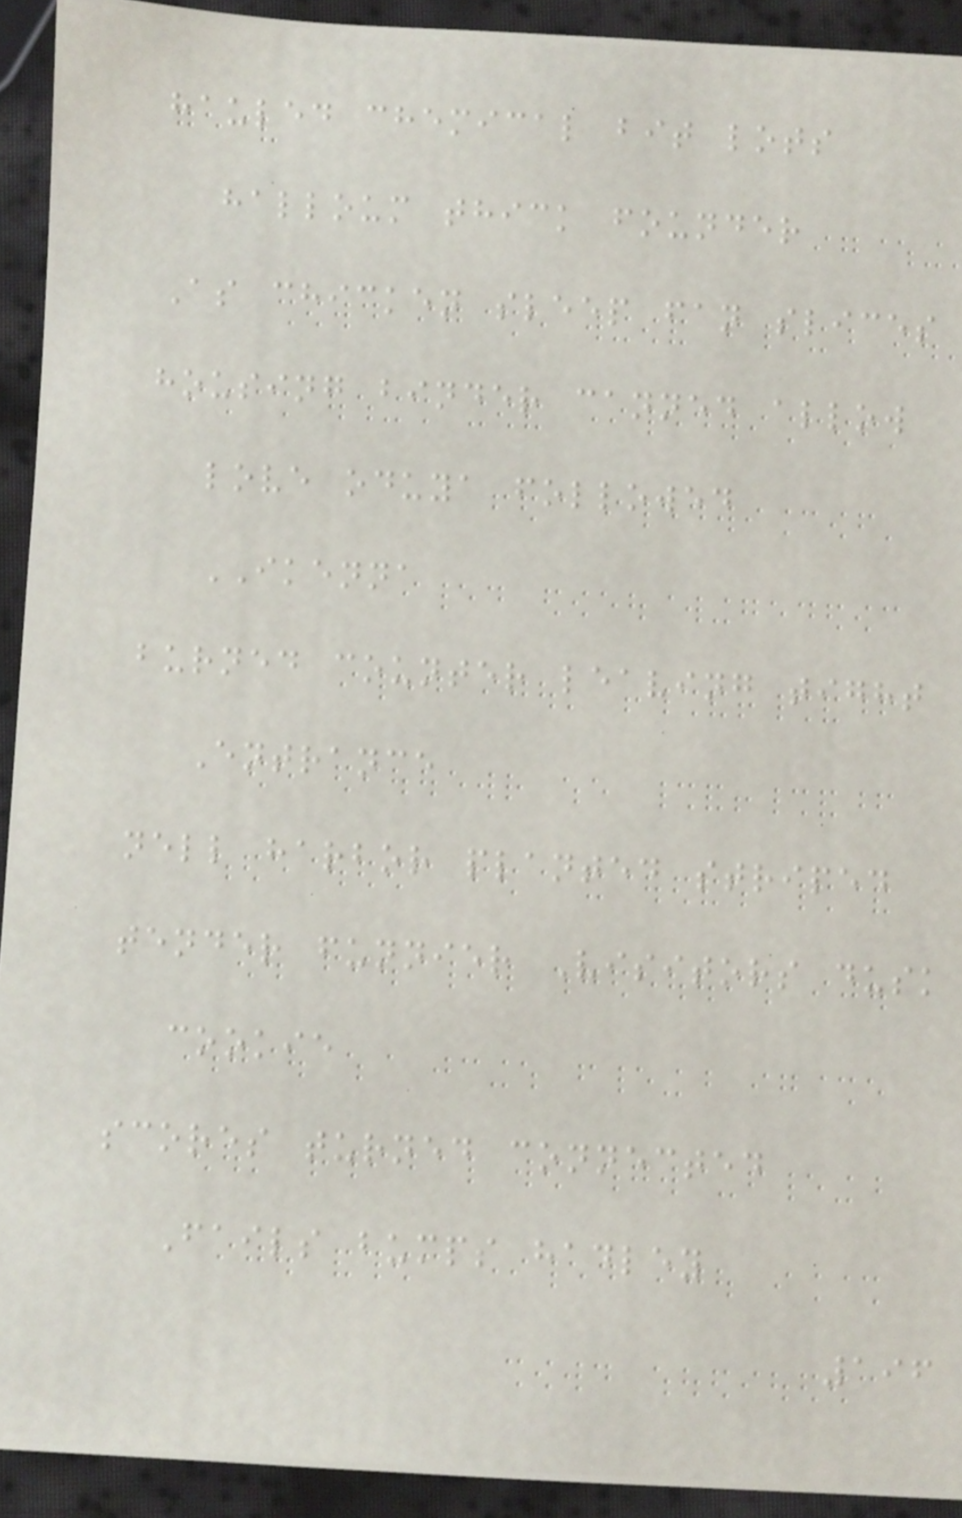hauled chemical bit lots
halloum thick founder
As chicken sleep fan slices
housing binder canned allow
love oduya followed
IKENNA
burned counter leaving tight
Entrance
nell harbor planted striped
tender funnier Visitors dusk
cookie
scores turned connected
Fails bumps hadley
196
